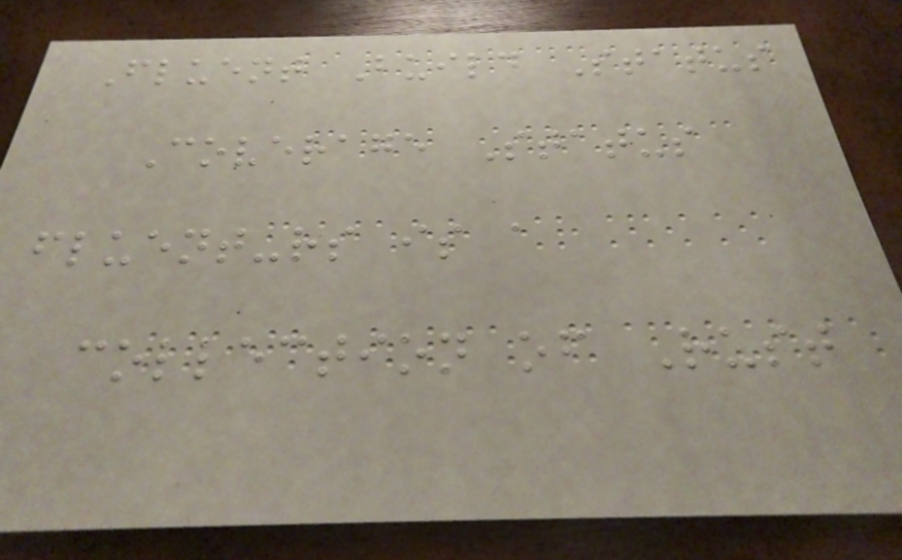Fluent Build Status
Coverage Status
fluent-rs is a
collection of Rust
